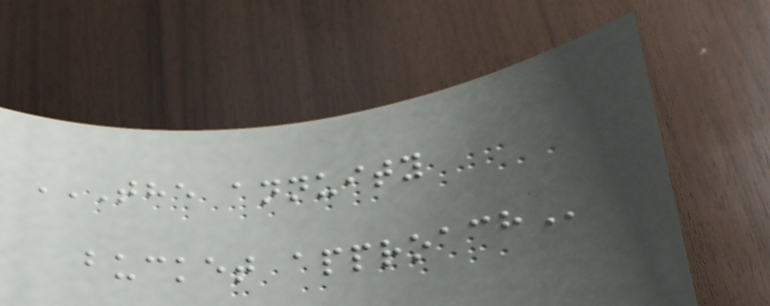THE ANNUITY
BUCKET APPROACH
